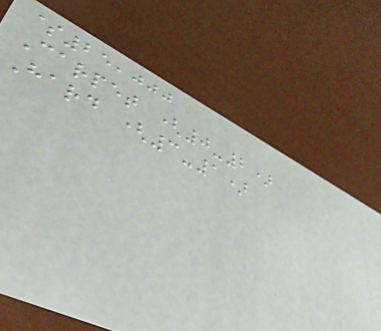$25,000
Carpet (0-2)
Hard (3-1)
